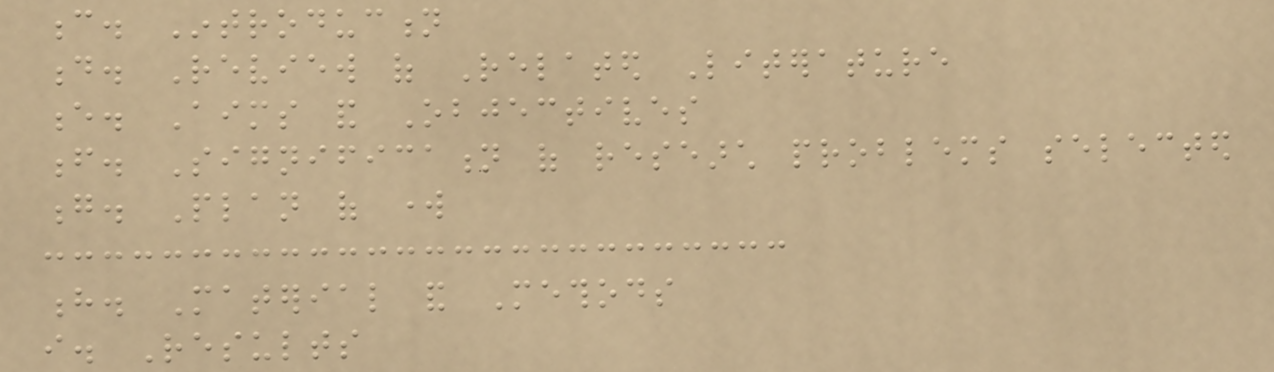c. Introduction
d. Review of Related Literature
e. Aims and Objectives
f. Signification of research problems selected
g. Plan of work
h. Material and Methods
i. Results
